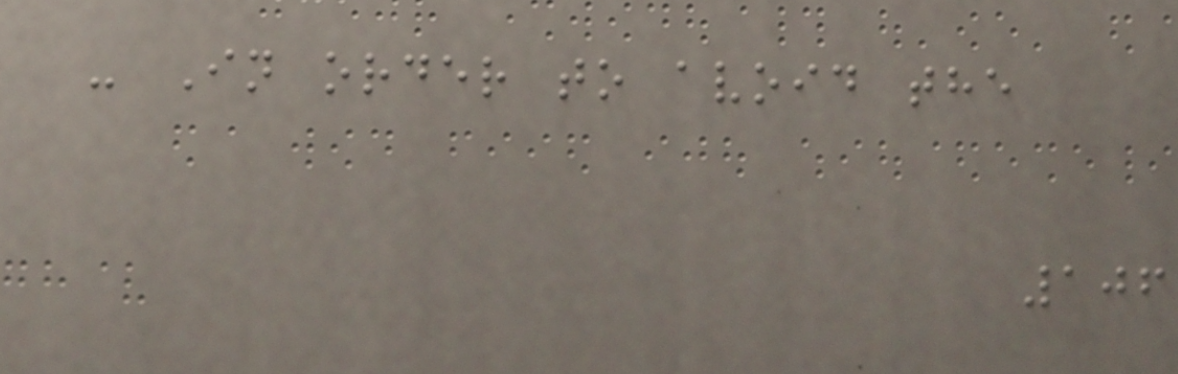- In order to avoid the
106
